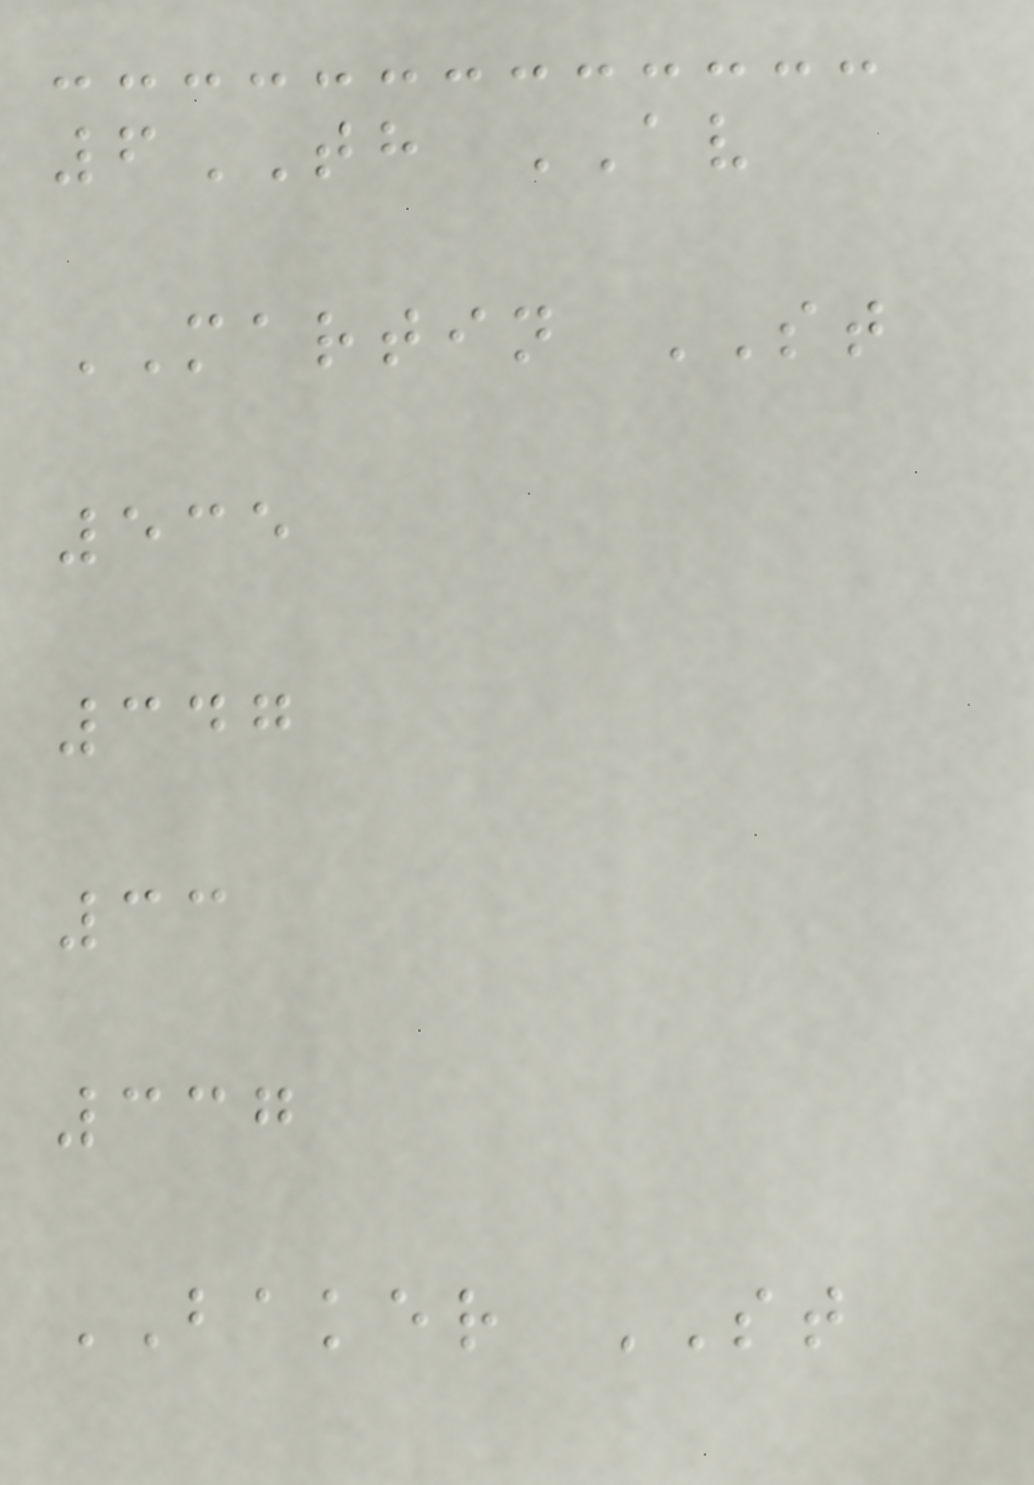6TH AV
MARTIN ST
535
347
33
337
BAKER ST
